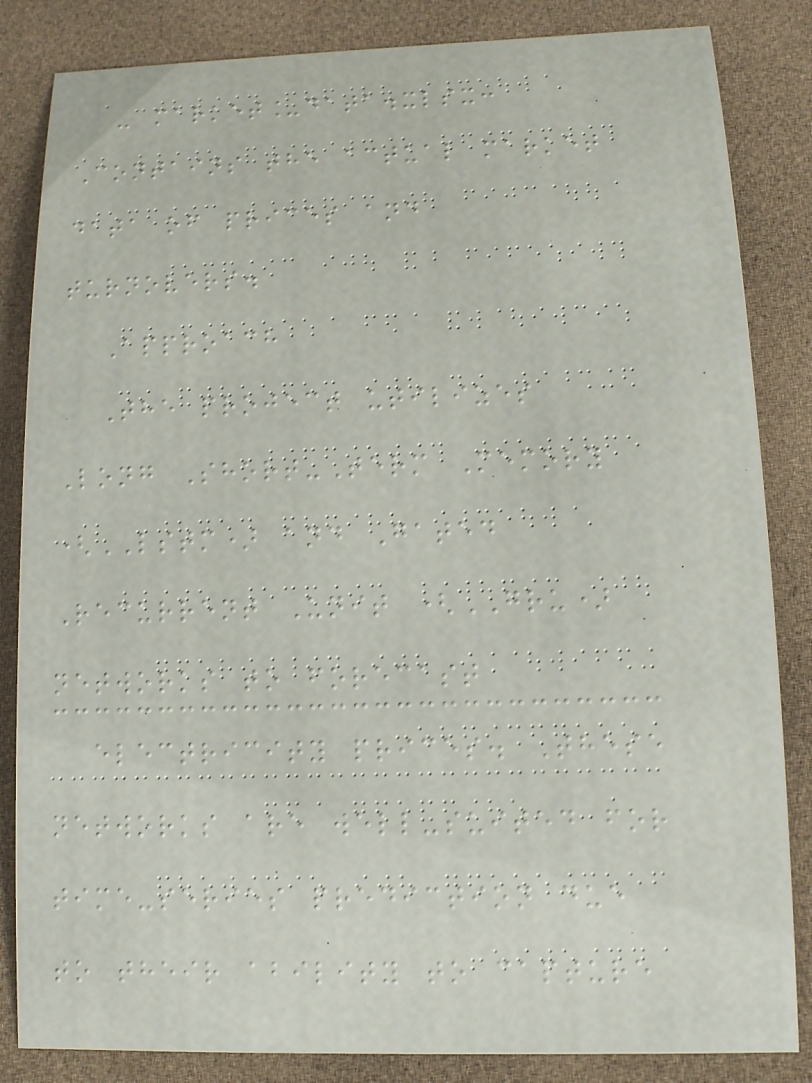- market_data.xlsx:
Contains the actual market
data of prices and
turnovers.
Approach
The project utilizes
Long Short-Term Memory
(LSTM) and Gated
Recurrent Unit (GRU)
networks to forecast
electricity prices. These
networks are well-suited for
time-series prediction due
to their ability to capture
